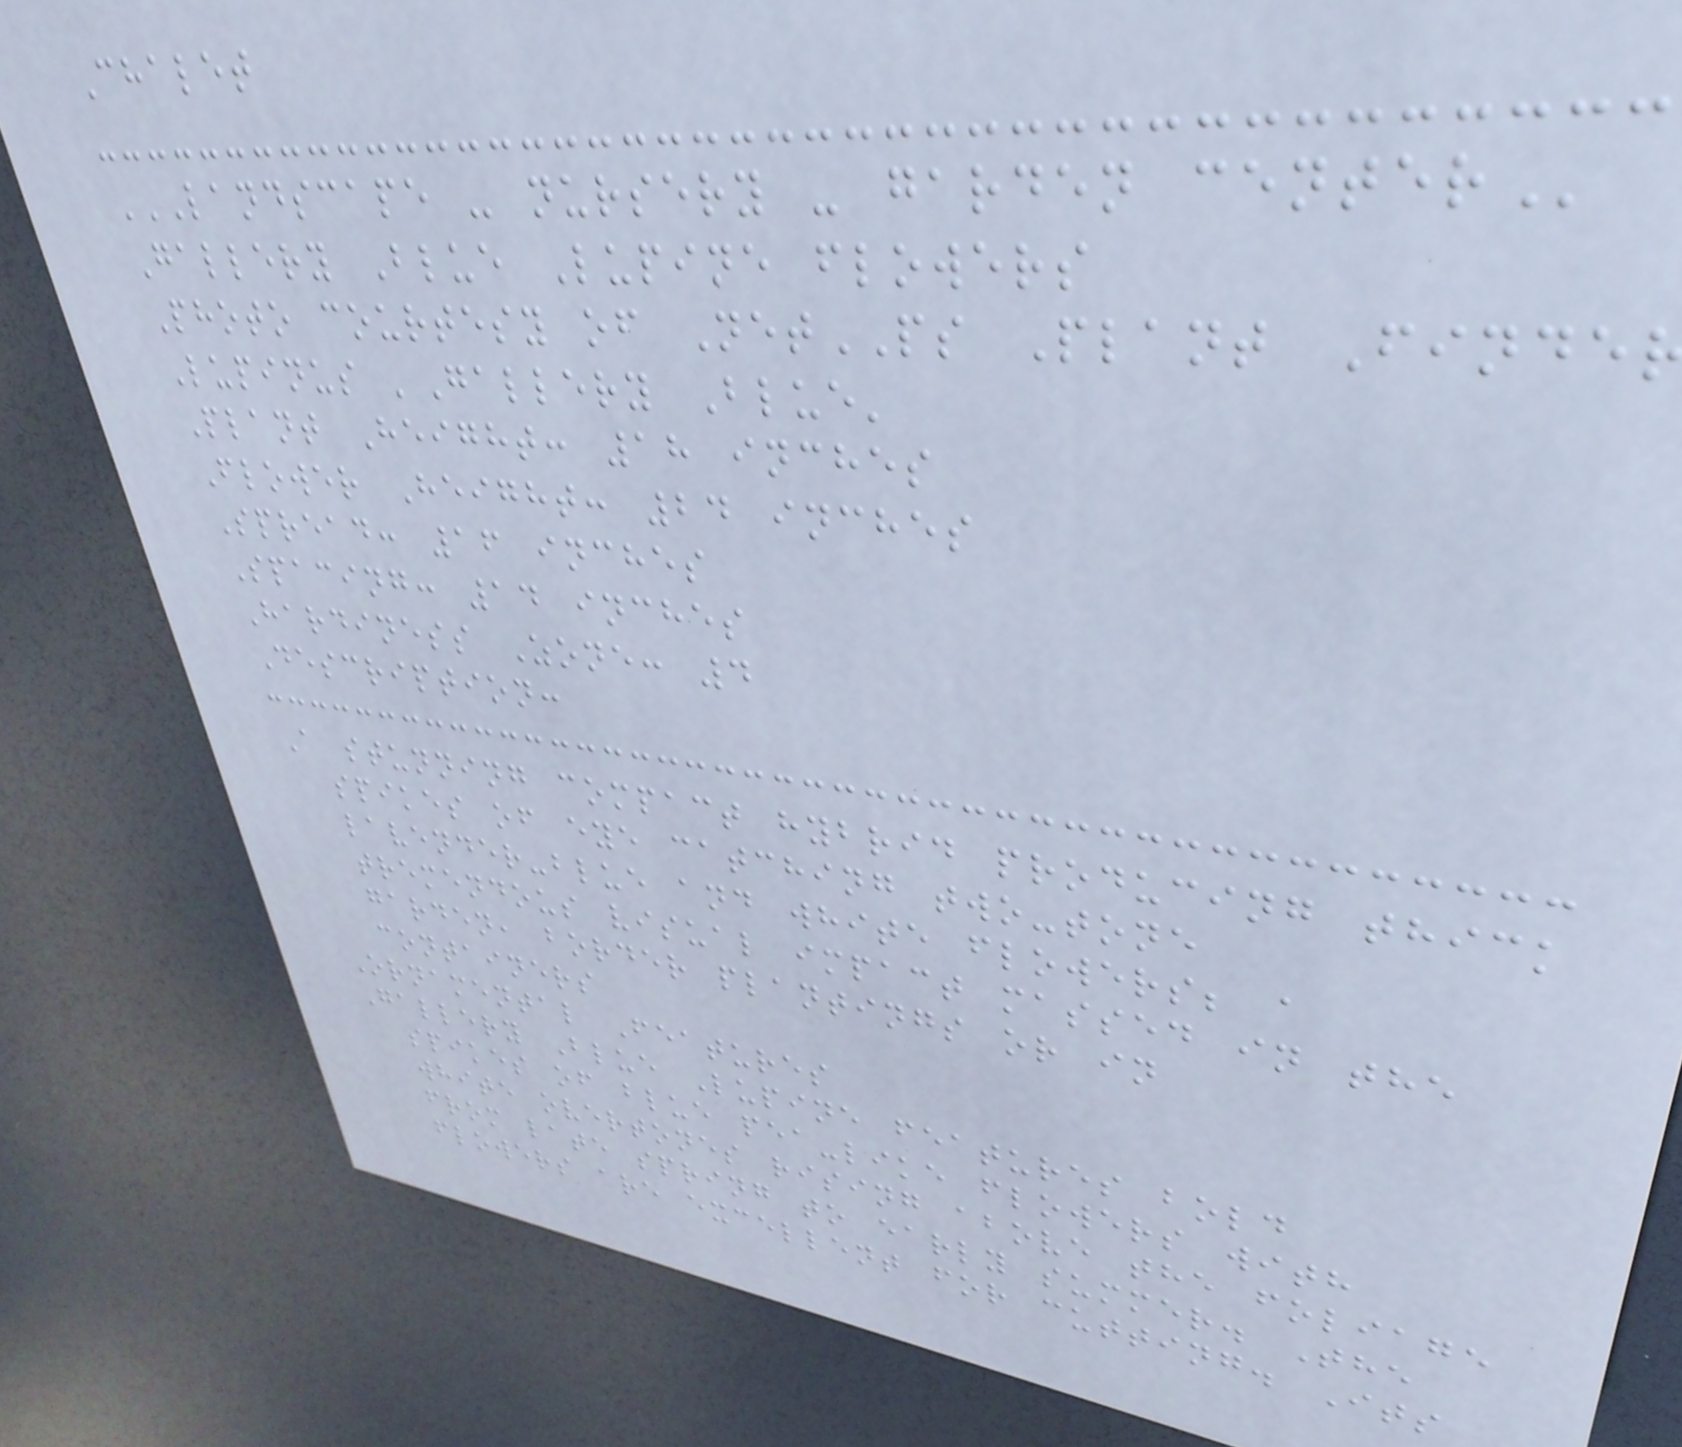Chalet
LANDSCAPE - NURSERY - GARDEN CENTER
Gallery Blue Lupine flowers
Photo courtesy of NetPS Plant Finder
Lupinus 'Gallery Blue'
Plant Height: 18 inches
Flower Height: 24 inches
Spread: 16 inches
Spacing: 14 inches
Hardiness Zone: 4
Description:
A stunning compact hybrid producing thick
spikes of eye catching two-tone
lavender-blue and white flowers; a
tremendous visual impact massed in the
garden, border plantings or in
containers
Ornamental Features
Gallery Blue Lupine features bold
spikes of blue pea-like flowers with
white overtones rising above the foliage
from late spring to early summer. The
flowers are excellent for cutting. Its
